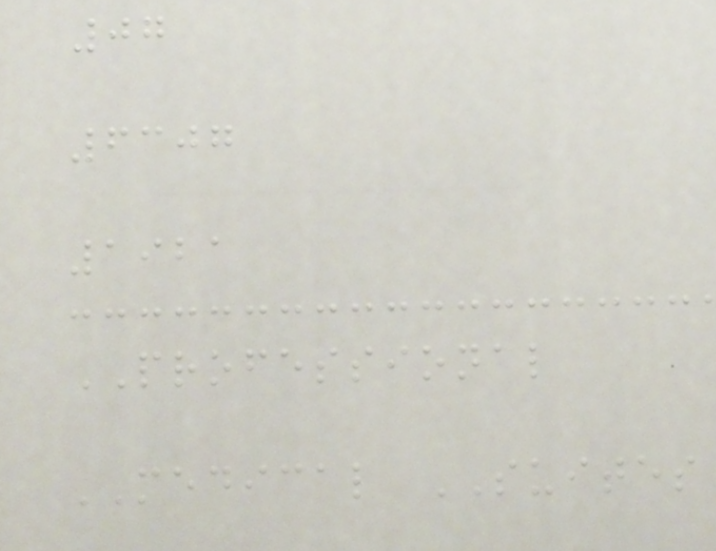07
6307
1921
PROFESSIONAL
MEDICAL SUITES
